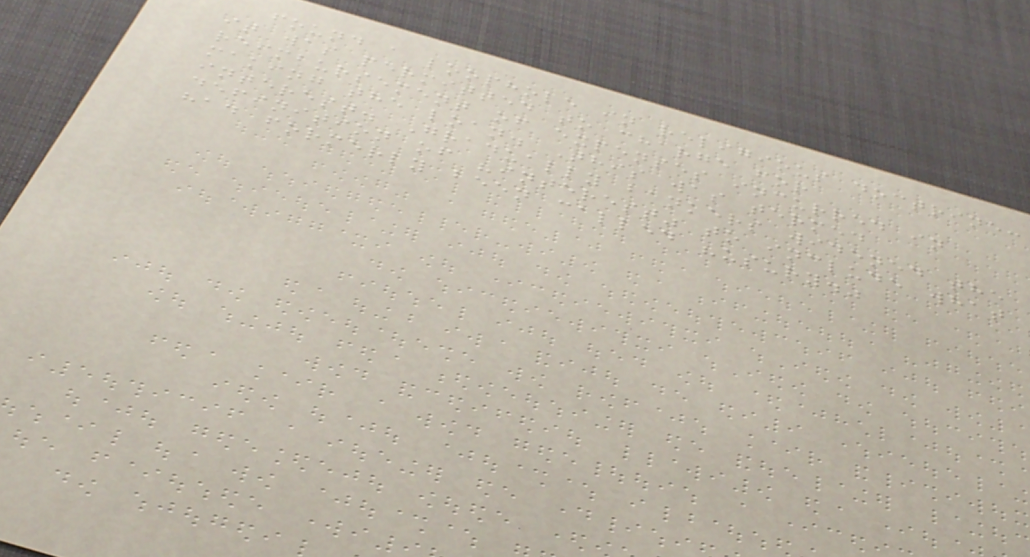found a loophole in religious doctrine:
it was permitted to charge for
reimbursement of expenses incurred in
making the loan. This was termed
interest. Gradually bankers widened the
definition of "interest" to include what
had formerly been called "usury."
